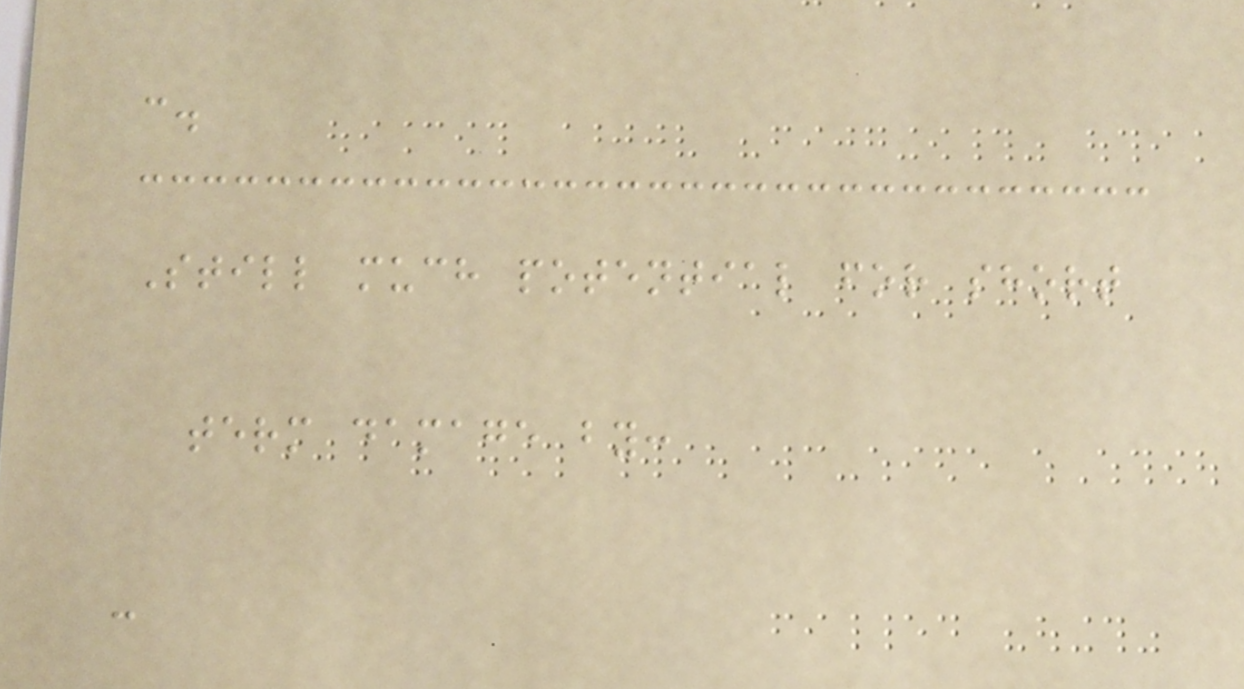c.
Still much potential for short
term damage by:
-
